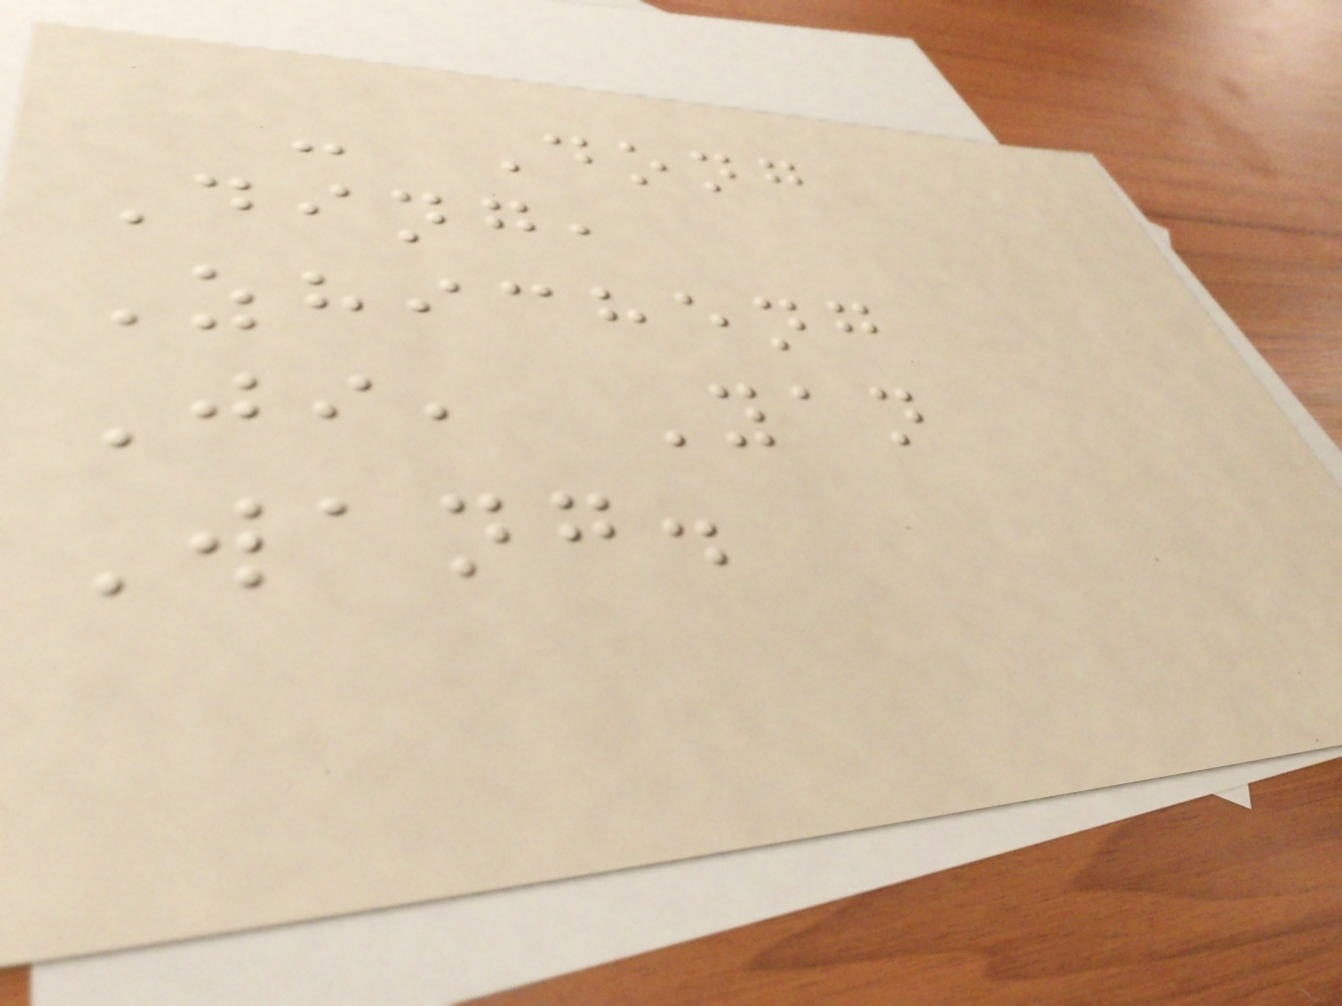- Dong
Ding,
Zhicheng
Ji, Yan
Wang.
